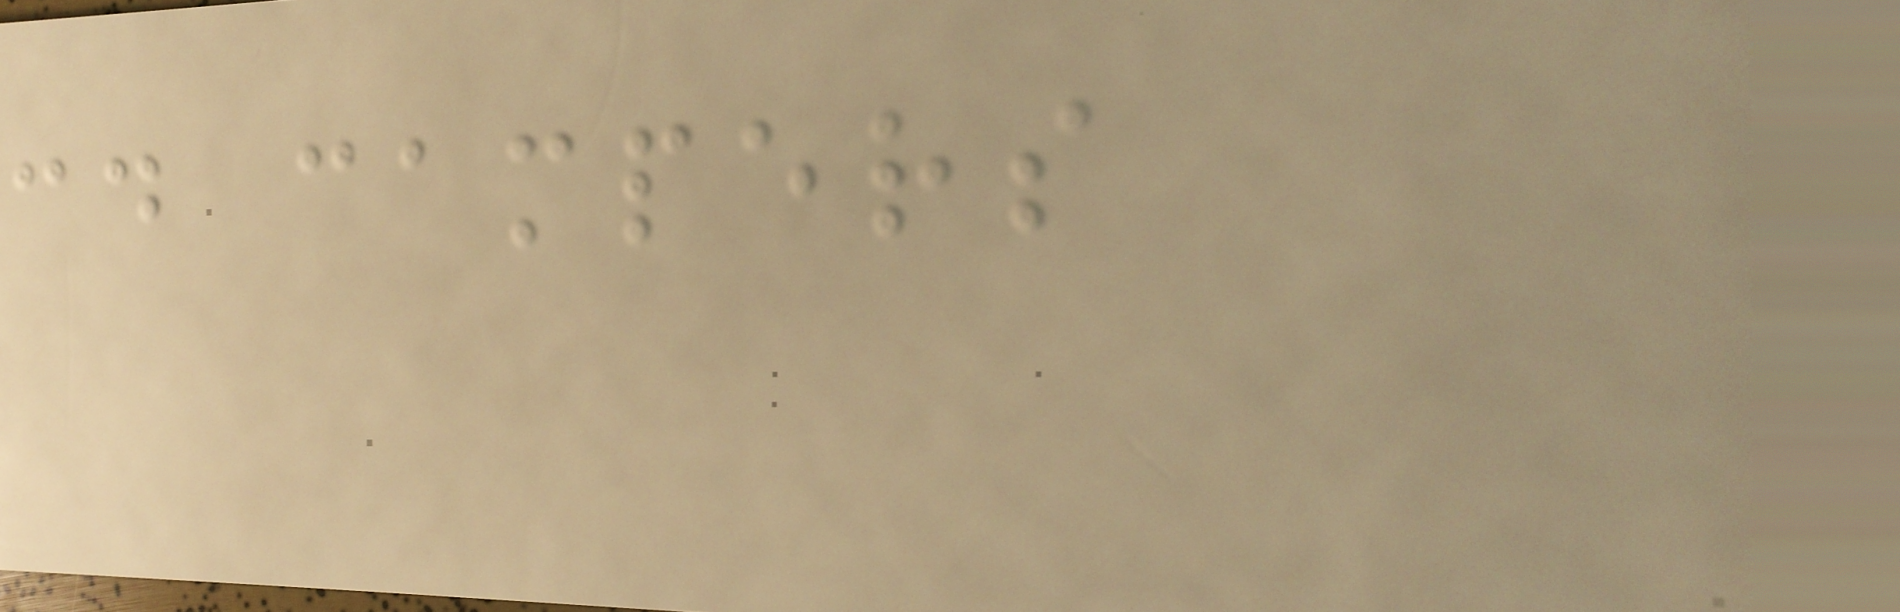cd campers
